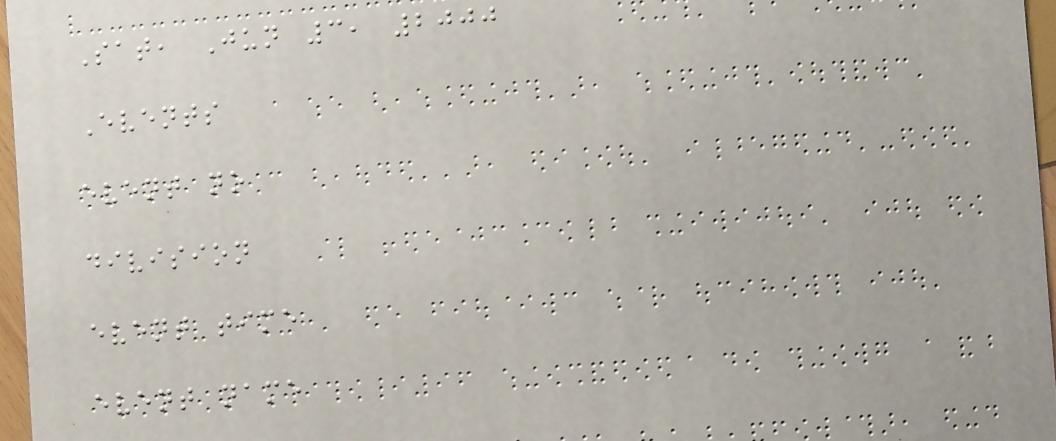Sat, Jun 3, 2000
Events
event no
division
event time
event name
